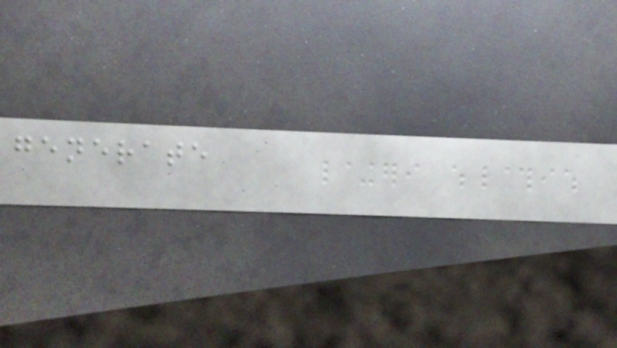generate
